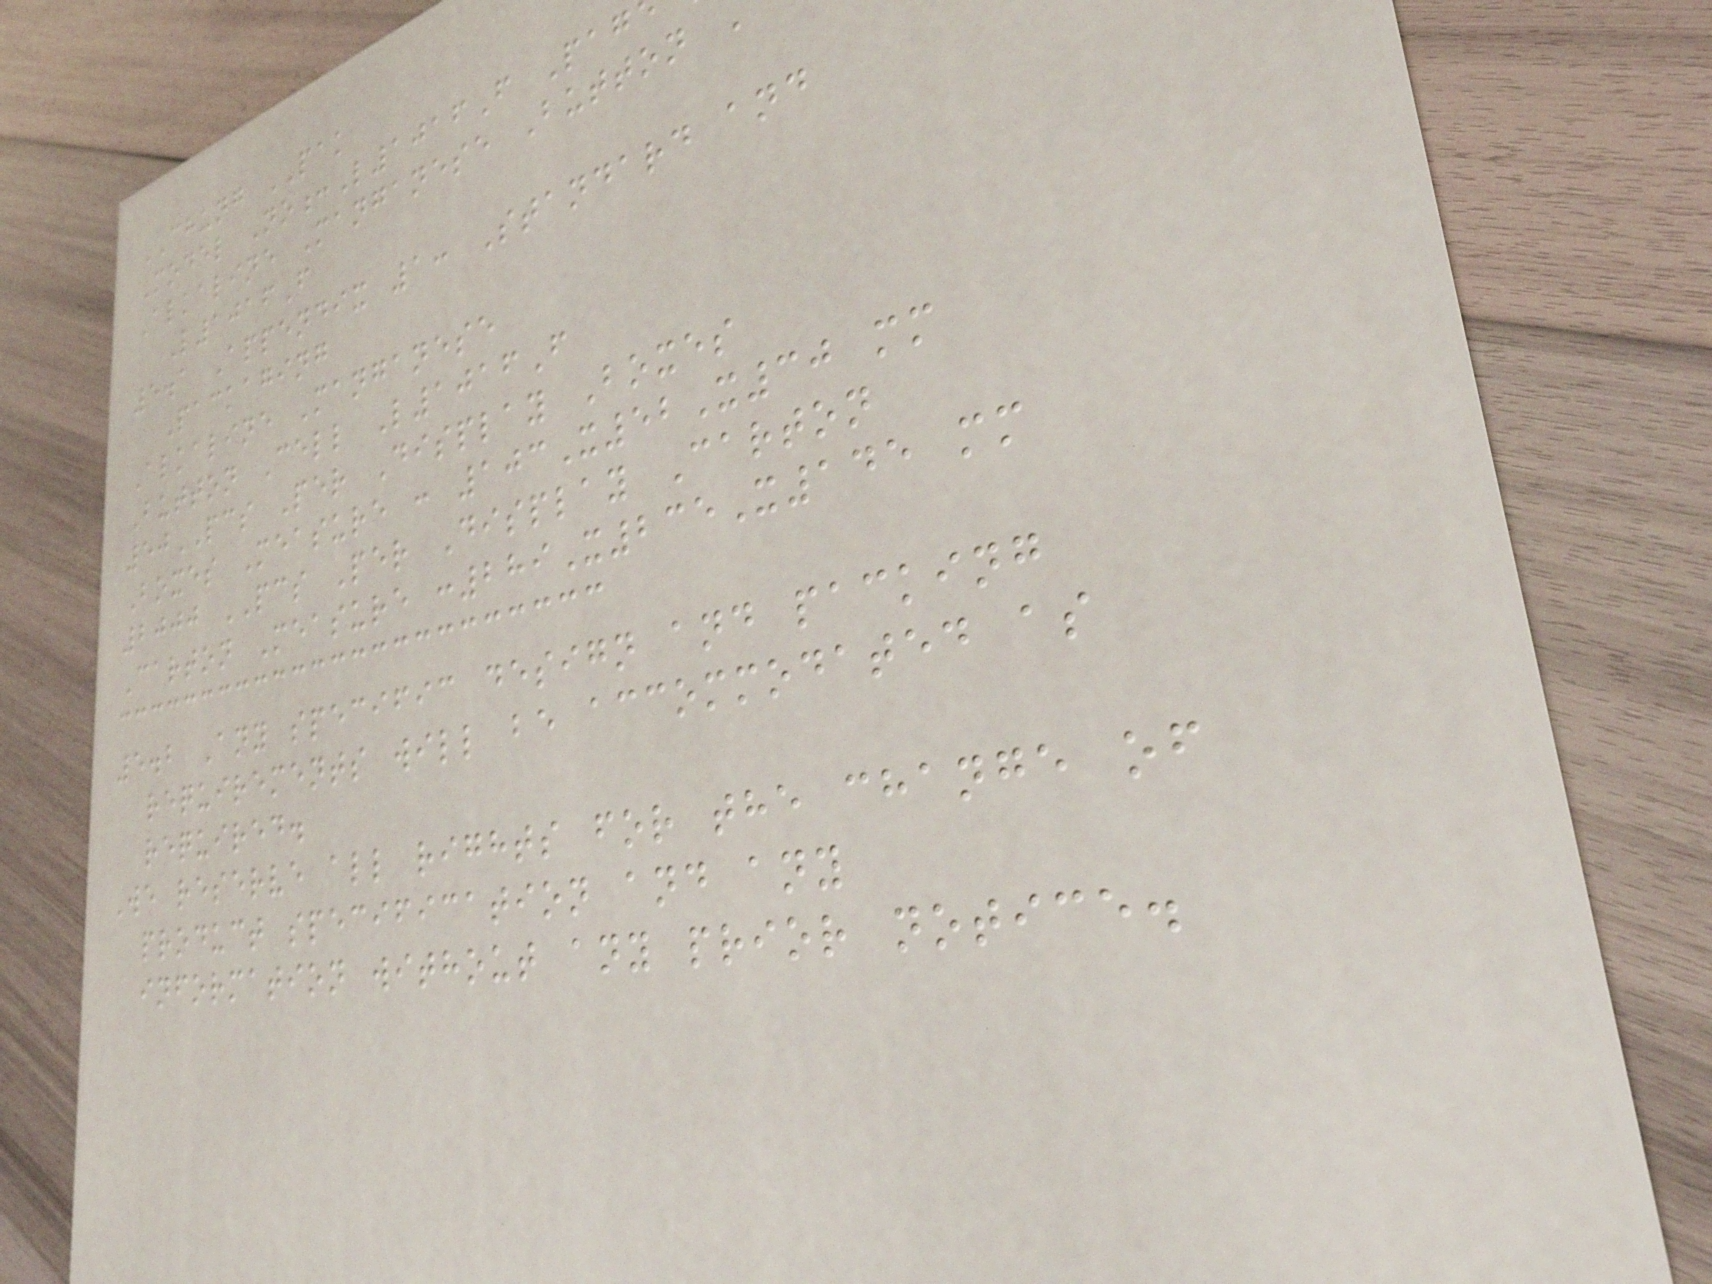CHUNG PAK
Model No:L1016F Pag
Alkaline Manganese Button
L1016F
5.1 Appendix 1: Standard and
Packaging
Alkaline Manganese
Button Cell L1016F
50PCS Per Display Boxes
Boxes Measure : 103X52X30 mm
2000 PCS Per Display Carton
Carton Measure :289X235X145 mm
5.2 Any specific design and packing
requirements will be accommodated as
required.
We reserve all rights for the change of
product specification and any
information without any prior notice.
